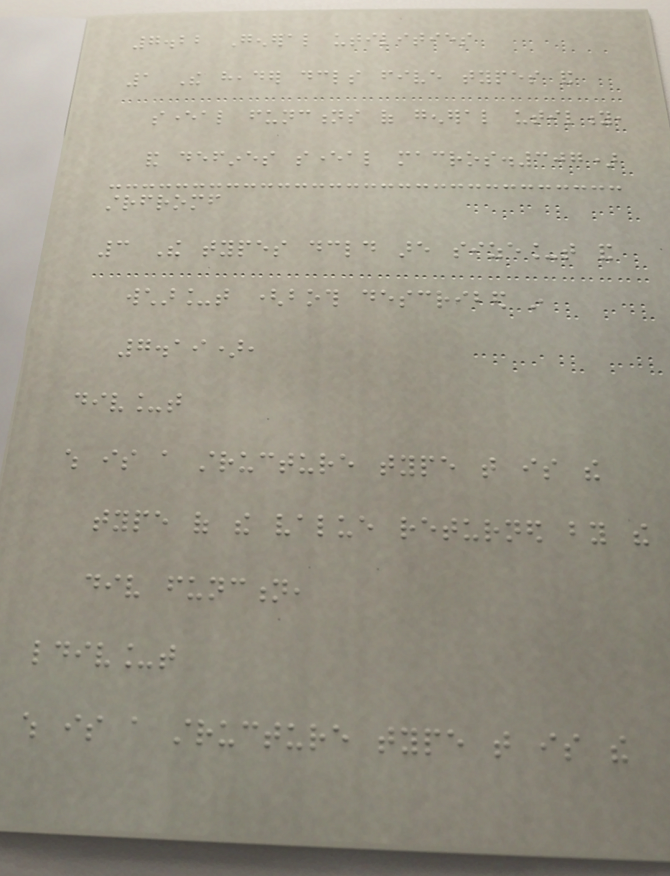7.22 General utilities
1 The header declares five types and
several functions of general utility,
and defines several macros.307)
strfromf
3 The types declared are size_t and
wchar_t (both described in
7.19),
div_t
which is a structure type that is the
type of the value returned by the
div function,
ldiv_t
which is a structure type that is the
